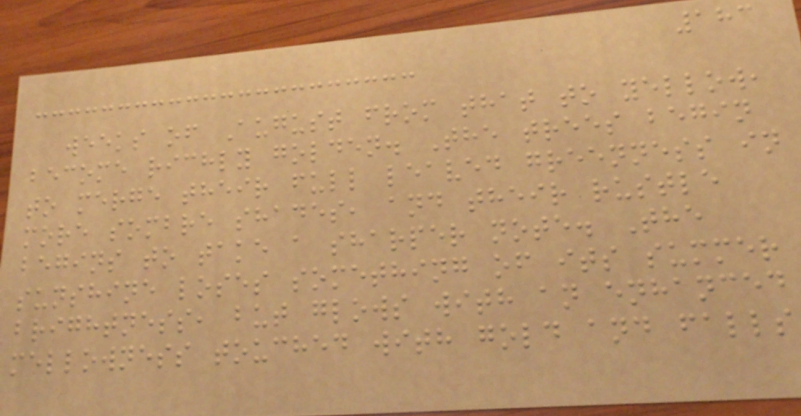183
weeks of August from that to yellow,
become richly golden. The trees begin
to merge their full leaved greenness in
more sombre shades, and their rustle
begins to take a sharper note. The
sunshine loses something of its summer
brightness, but glows with an enhanced
mellowness touched with gold and falls
